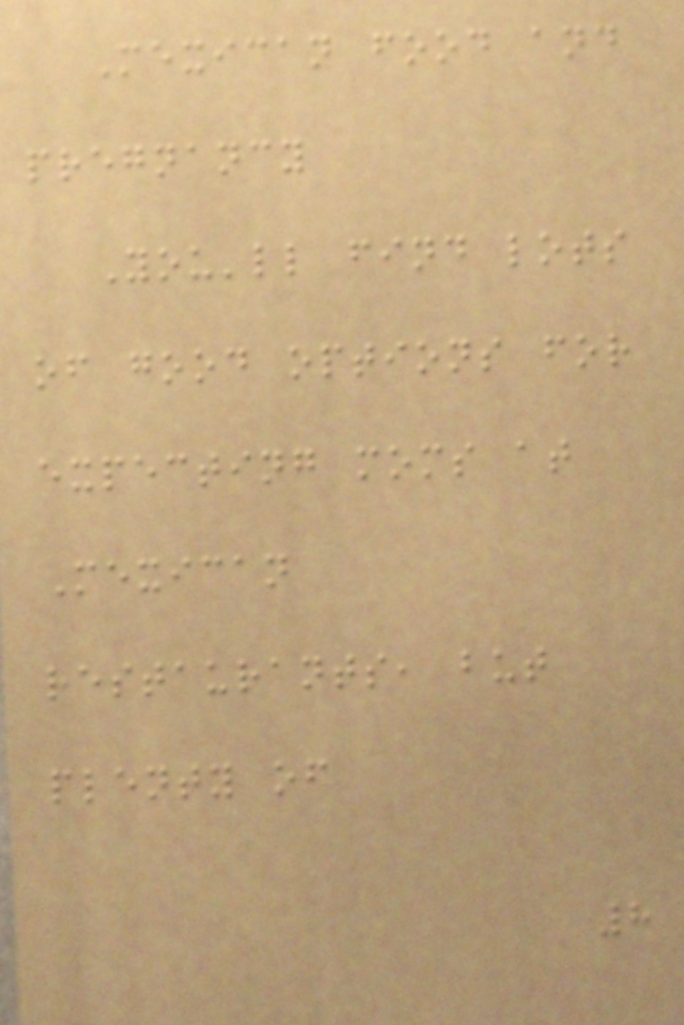Mexican food and
pregnancy
You'll find lots
of good options for
expecting moms at
Mexican
restaurants, but
plenty of
8
